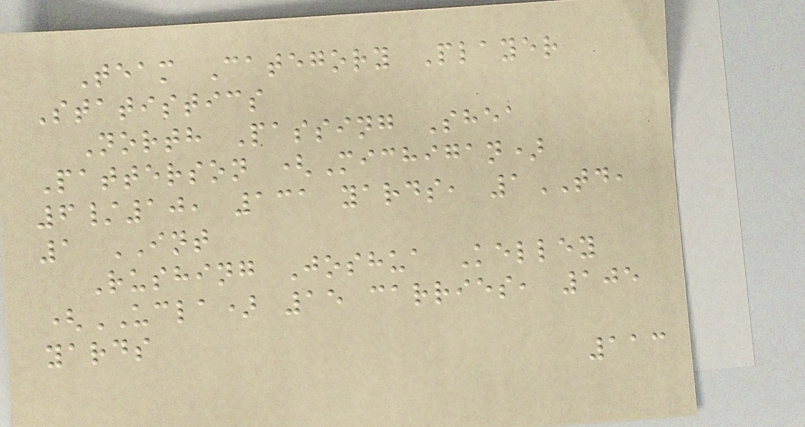Team Category Player
Statistics
North Passing Shea
Patterson (Michigan)
6/10, 131 yards, 1TD,
1 INT
Rushing Joshua Kelley
(UCLA) 15 carries, 105
yards
113
